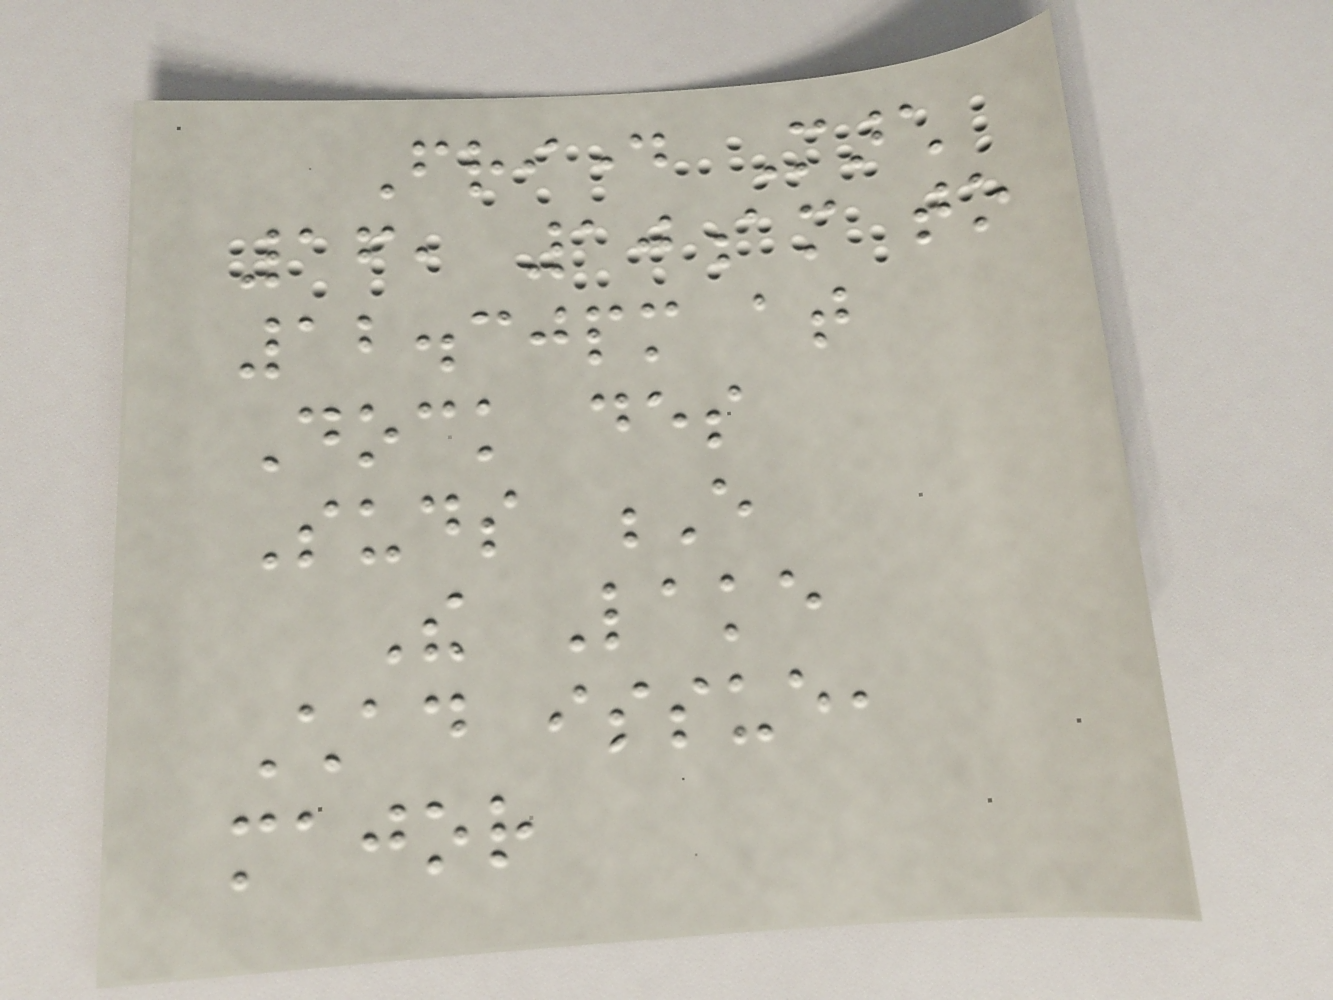Friday March
16, 10am to
12.30pm at
Dock des
Suds E
The Lake
Chad issue,
major
